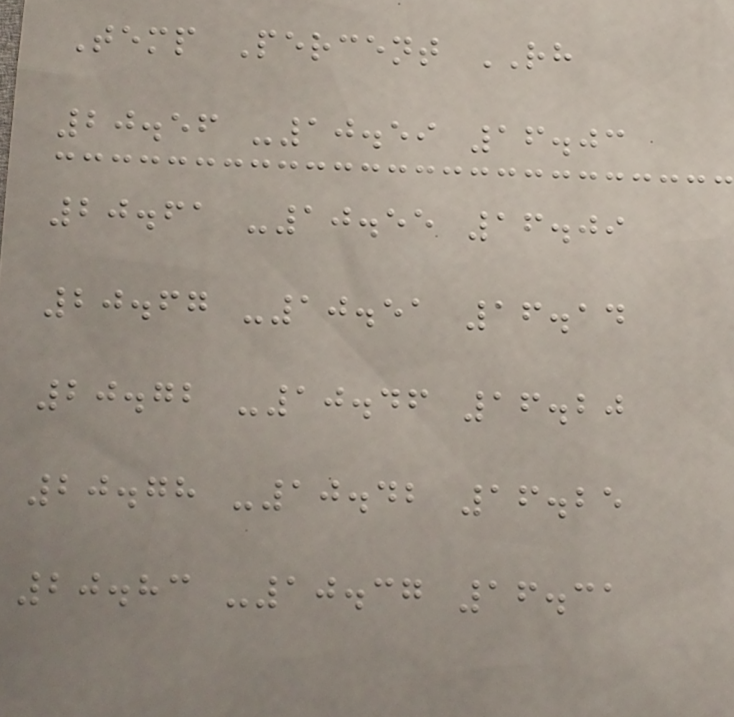Temp Percent RH
20.56 -10.59 16.03
20.61 -10.55 16.09
20.67 -10.51 16.14
20.72 -10.46 16.20
20.78 -10.42 16.25
20.83 -10.37 16.31
